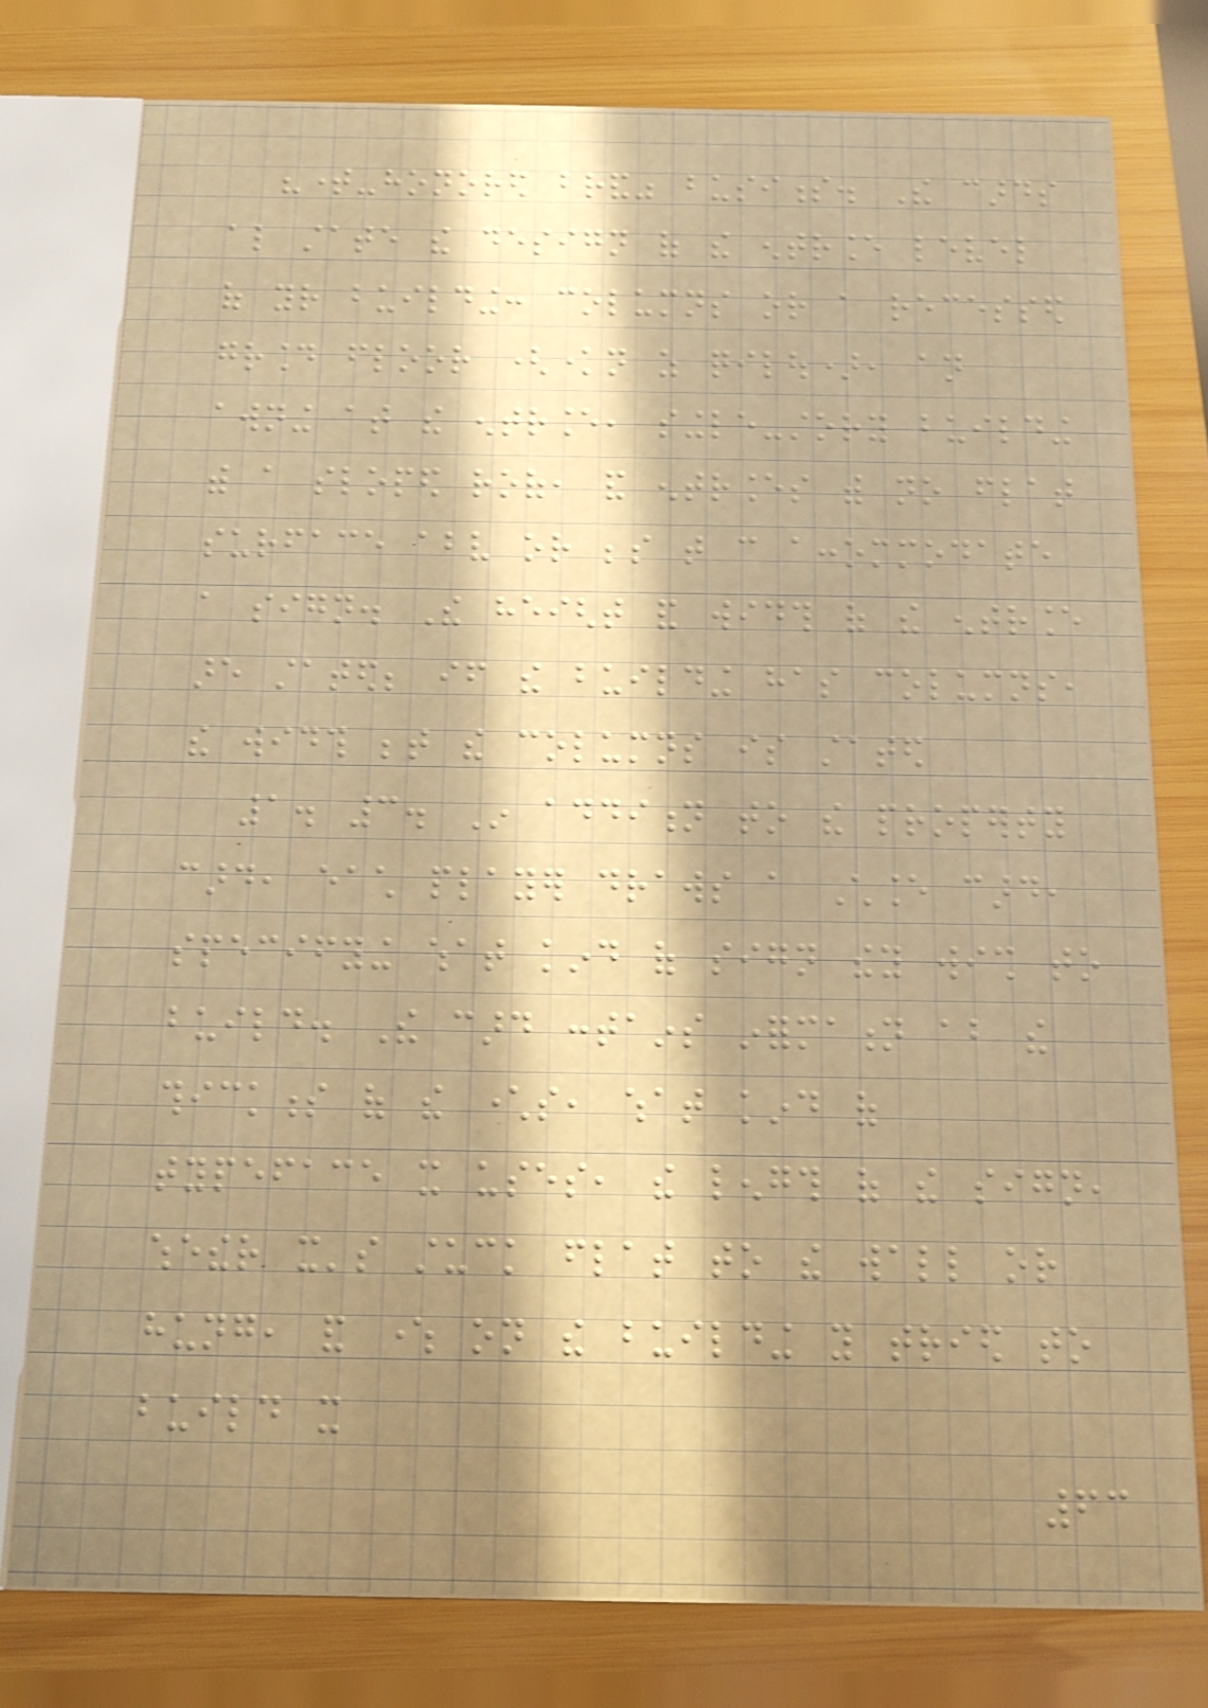"time-honored brand" business. The cards
also state the design of the entrance level
of your building: columns or a recessed
ground floor (known as qilou), an
awning at the entrance, single-story building
with a sloped roof, and entrances with no flat
surface above or beside that can accommodate
a sign. The height and width of the entrance
are stated; if the building has columns,
the width between the columns is stated
1. 3. In addition to the property
card, each player draws a Chance card,
specifying what kind of sign they wish to
build. The card contains information about the
thickness of the characters, what kind of
typeface it uses, the length of the sign,
whether it's stuck flat to the wall or
hung, and where on the building you tried to
build it
63
